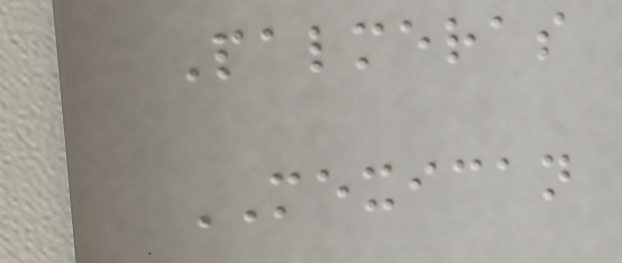Palmeras
MEXICAN
